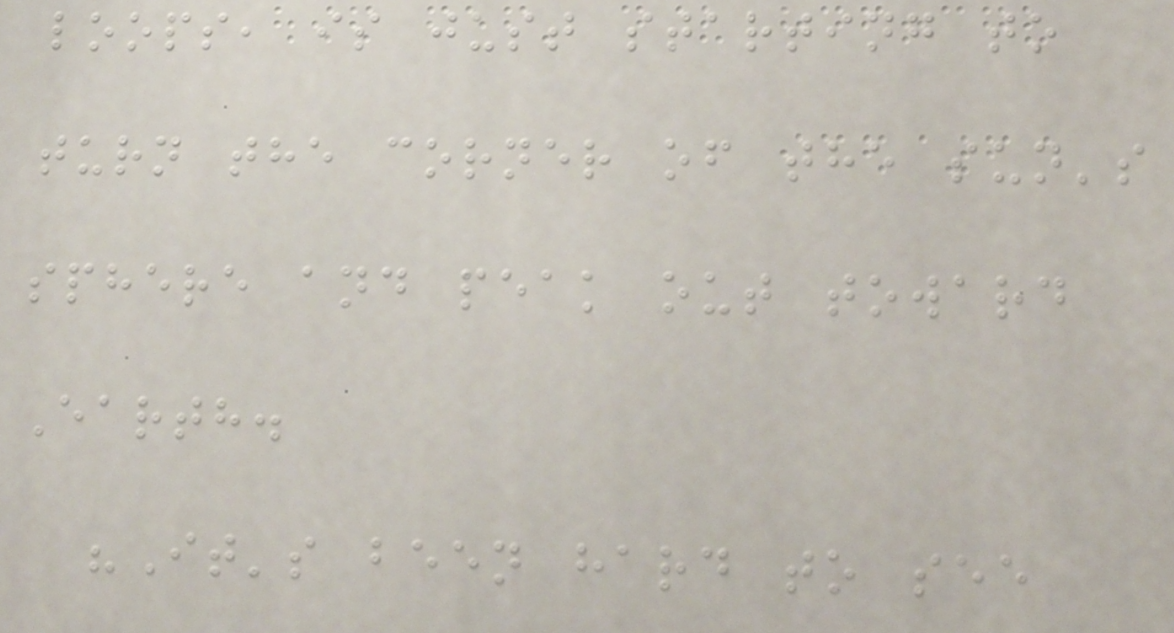loops, is just starting to
turn the corner of the sun's
sphere and peak out toward
Earth.
"It's been hard to see
